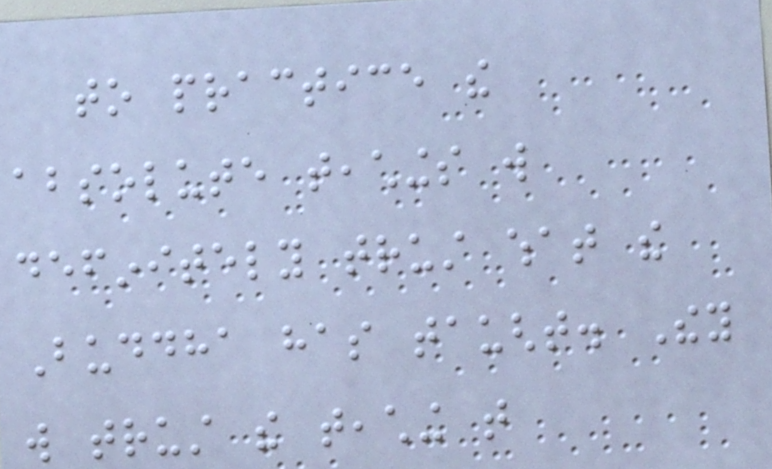to practice the
absolute teachings will
definitely trust what the
Buddha has taught. They
will trust the teaching that
